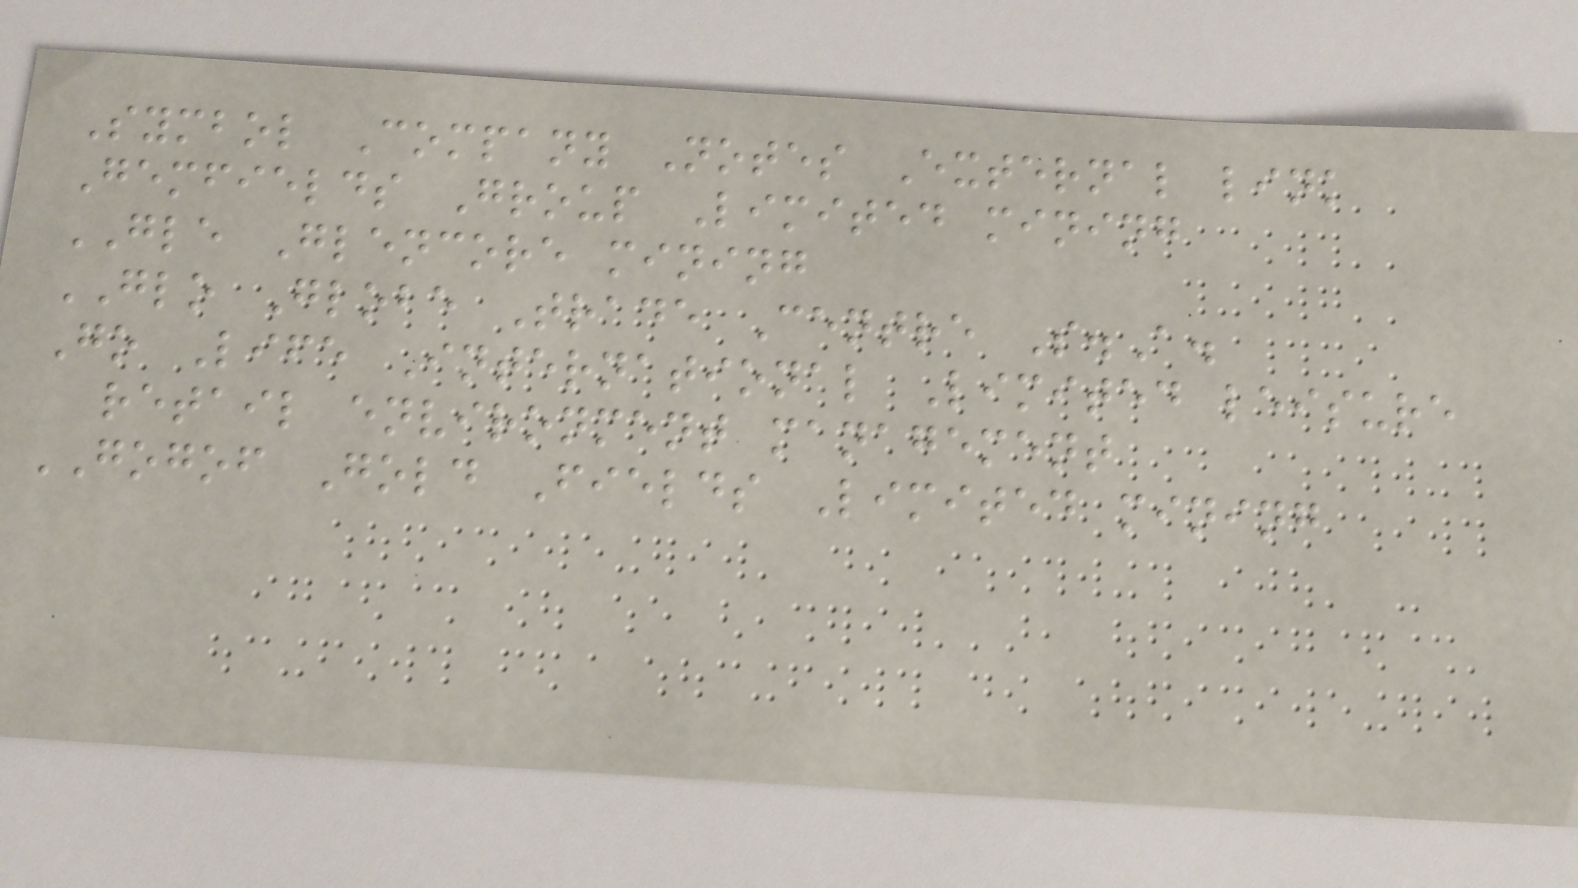Symbol Company Notes External link
Gemfields Group Limited mining
GLE Glencore mining
GLO Globe Trade Centre S.A.
Go Life International Limited leisure
retail environment management
GOGOF Gold Fields Limited mining
